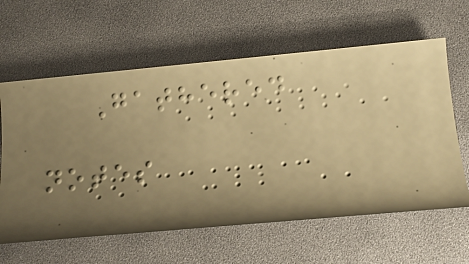Gathered
notes
